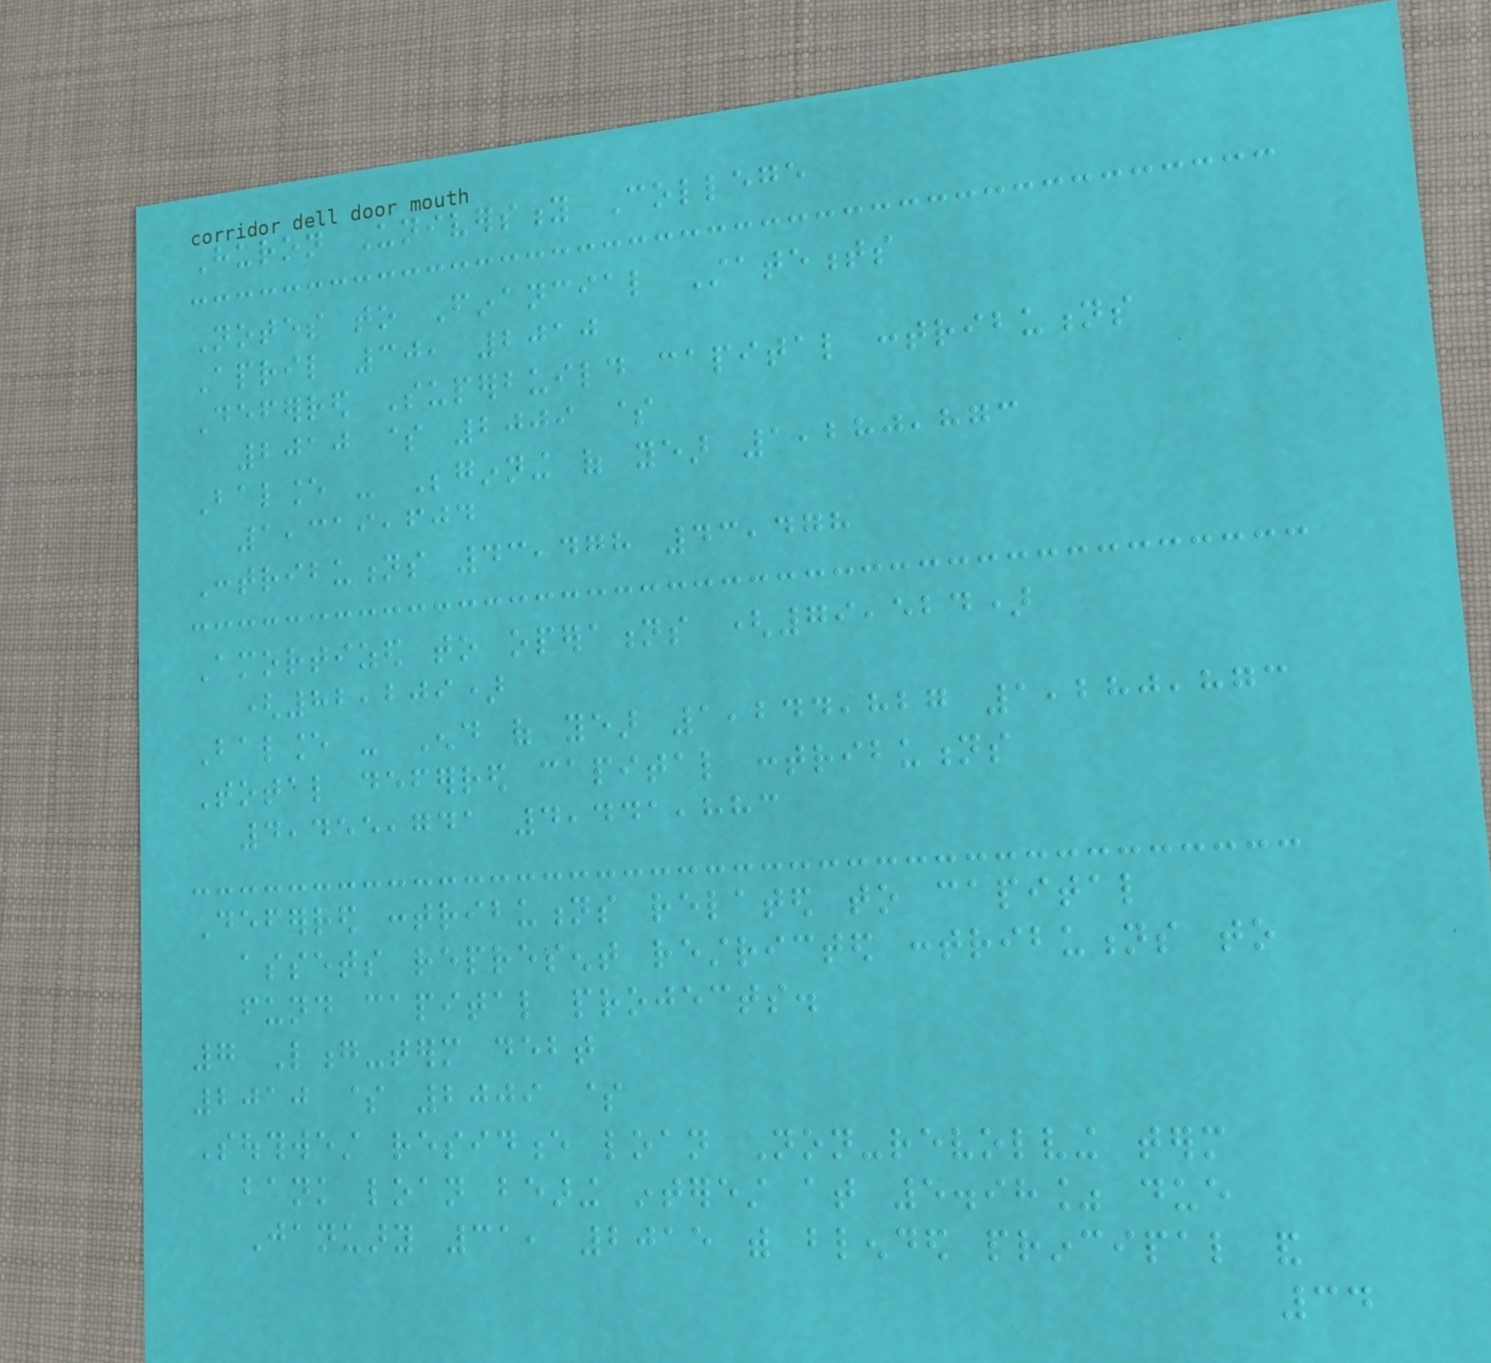Huron University College
Notes to Financial Statements
April 30, 2010
Deferred Superbuild capital contributions
2010 $ 2009 $
Balance - Beginning of year 1,280,873
1,319,604
Contributions 43,478 43,478
Amortized to operations (79,524)
(82,209)
Balance - End of year 1,244,827 1,280,873
Total deferred capital contributions
4,455,741 4,441,883
Deferred contributions related to capital
assets represent restricted contributions to
fund capital projects.
7 Long-term debt
2010 $ 2009 $
Southwest residence loan Non-revolving term
bank loan bearing interest at 5.98% due
January 31, 2015 with blended principal and
34
